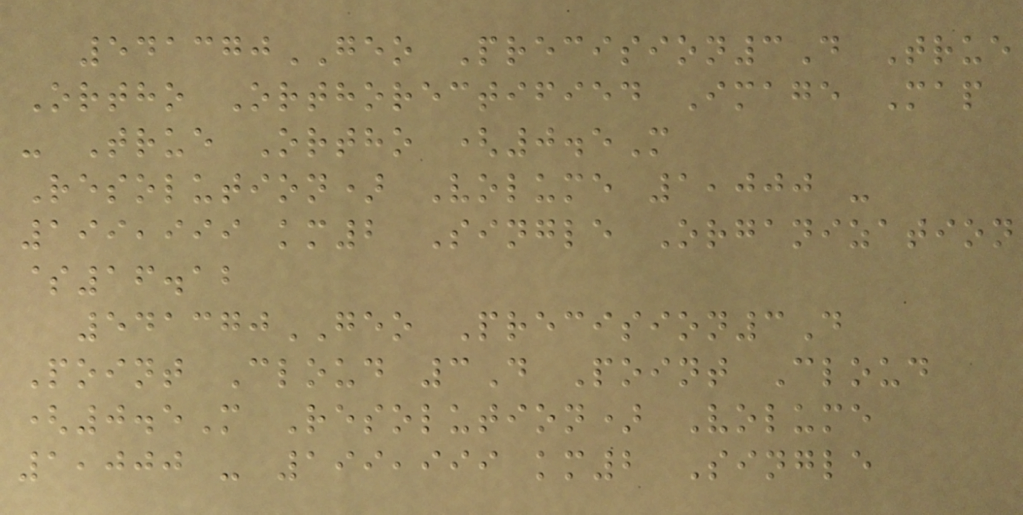541370GEO Precision3D True
Ortho Orthorectified Image Map
- True Ortho (0.5M
Resolution) Volume 1,000 -
199,999 km2 Single Organization
$16.12
541370GEO Precision3D
Point Cloud 3D Point Cloud
(0.5M Resolution) Volume
1,000 - 199,999 km2 Single
